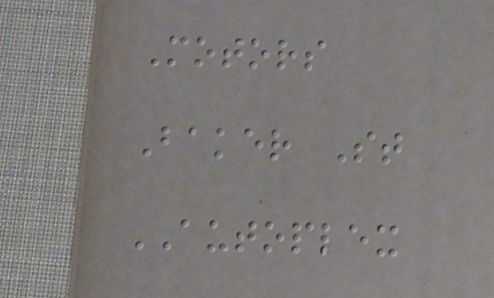Motors
Baker St
AUTOPLEX
